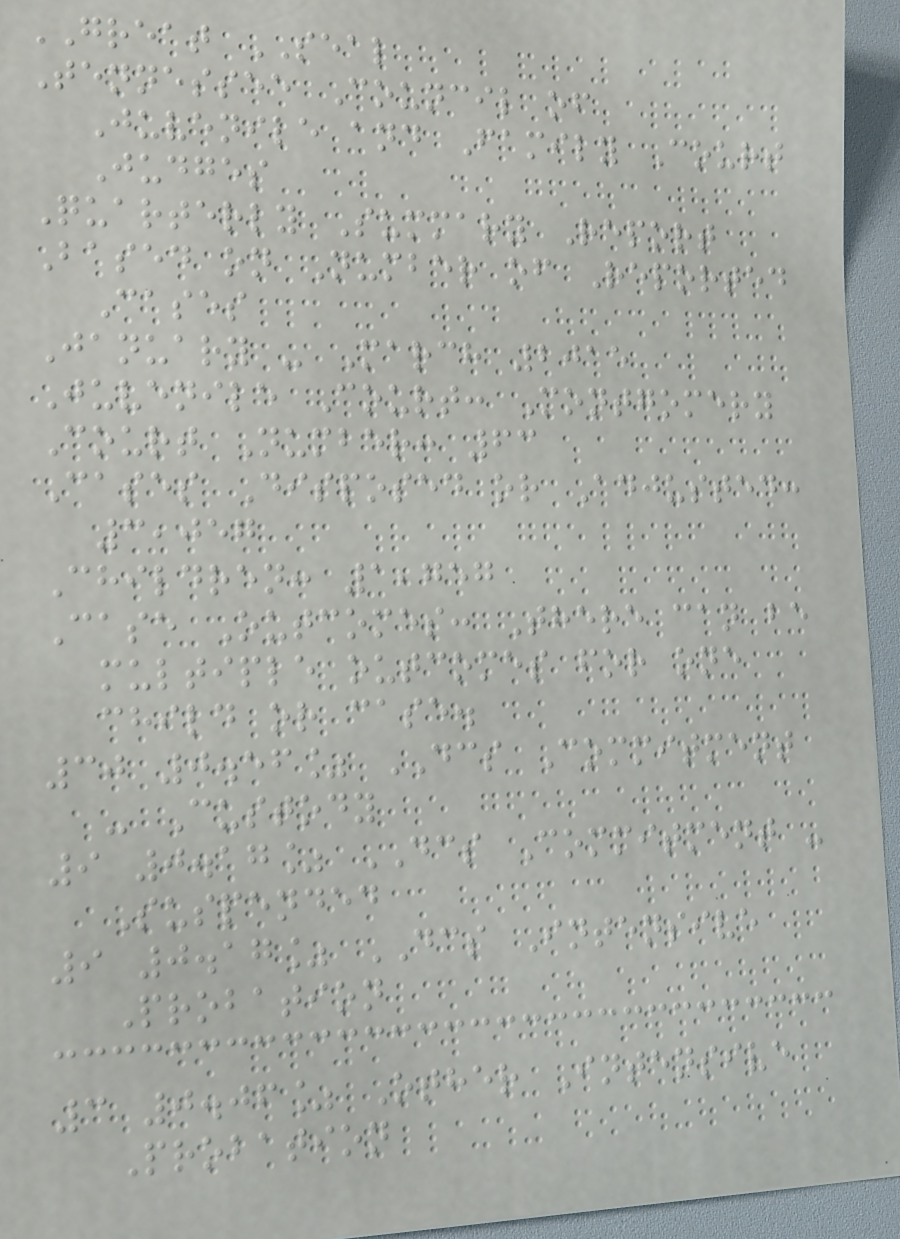GREAT SEAL
Tennessee Council of
Juvenile and Family Court
Judges
Quarterly Summary Report
Based on Number of Reported
Cases
January - March 2015
Juvenile Court: Montgomery
Court Number: 63
Cases Disposed or Adjusted:
3,057
Children: 1,757
Case Outcomes: There can be
multiple outcomes for one
child or case.
30 0.56% DCS Commitment
- Custody
9 0.17% DCS Commitment -
Suspended
9 0.17% DCS Intensive
Probation
3 0.06% Other Intensive
Probation
